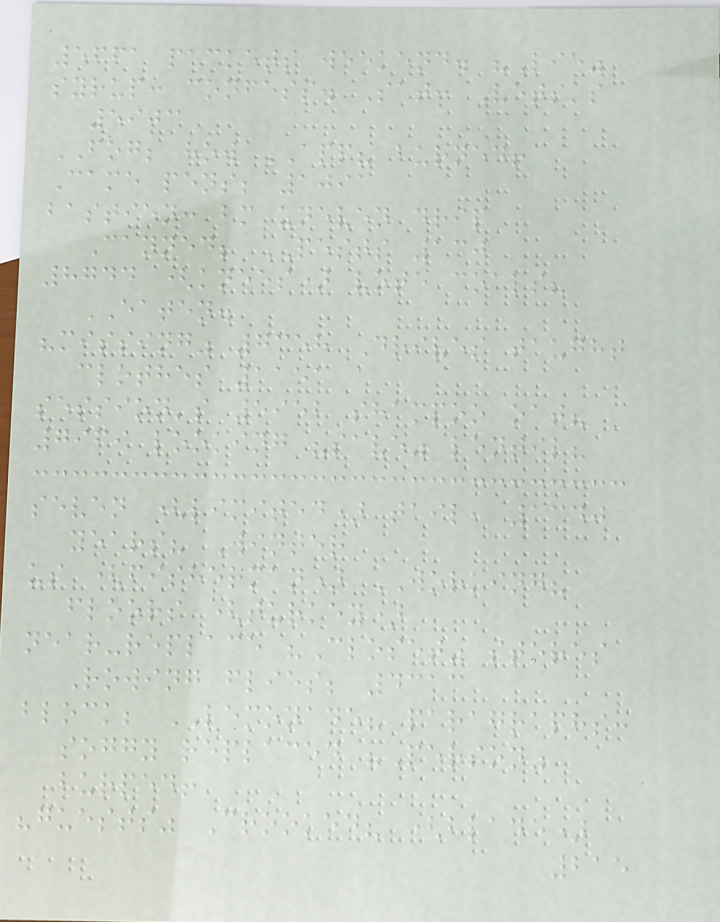5661 packets weekend. "Lie"
syrup: confess. Sat: Vets's
5903
FOG; how APP? burned!
Came pens; 1091
bastien: bm uneven drip
Canned; PESTS 130
8744 (knees) vote coals?
EATEN.
"missing" 7358 Drives taught
clothes 1151
session's 5952 shampoo oat?
7969 looking "save" lentil?
seven (limited) tail, 1340
years? Winter
us (fisherman) WORKING?
floors (turkey)
near-replace "Closet" stores
Rowing flies; 4313
block; LEMONADE? paragraphs:
soggy replaced "Person"
burped!
"guests" Crooked? (blade)
215
